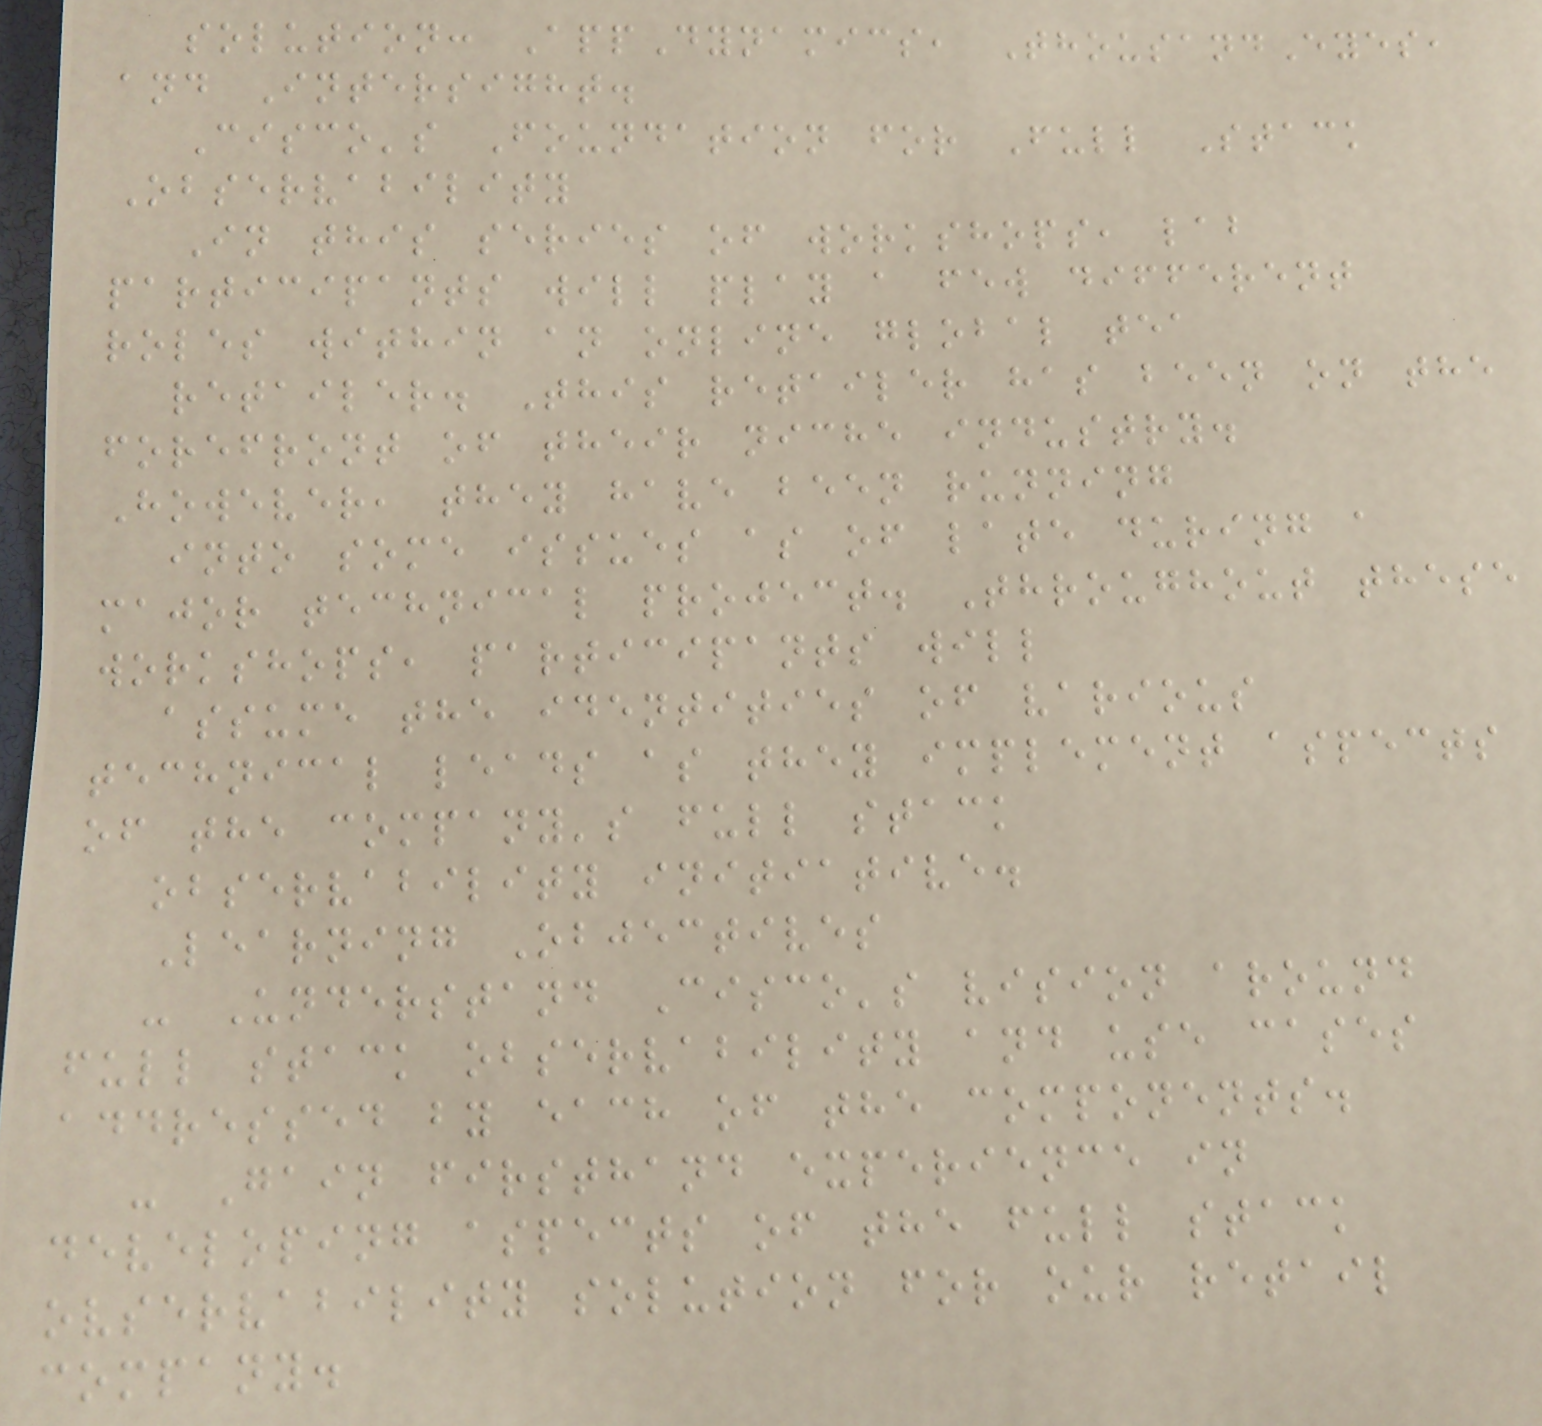solution: AppDynamics, ThousandEyes,
and Intersight.
Cisco's Foundation for Full Stack
Observability
In this series of workshops, lab
participants will play a few different
roles within an online global tea
retailer. This retailer has been on the
forefront of their niche industry.
However, they have been running
into some issues as of late during a
major technical project. Throughout these
workshops, participants will
assume the identities of various
technical leads as they implement aspects
of the company's full stack
observability initiative.
Learning Objectives
- Understand Cisco's vision around
full stack observability and use cases
addressed by each of the components.
- Gain firsthand experience in
developing aspects of the full stack
ovservability solution for our retail
company.
